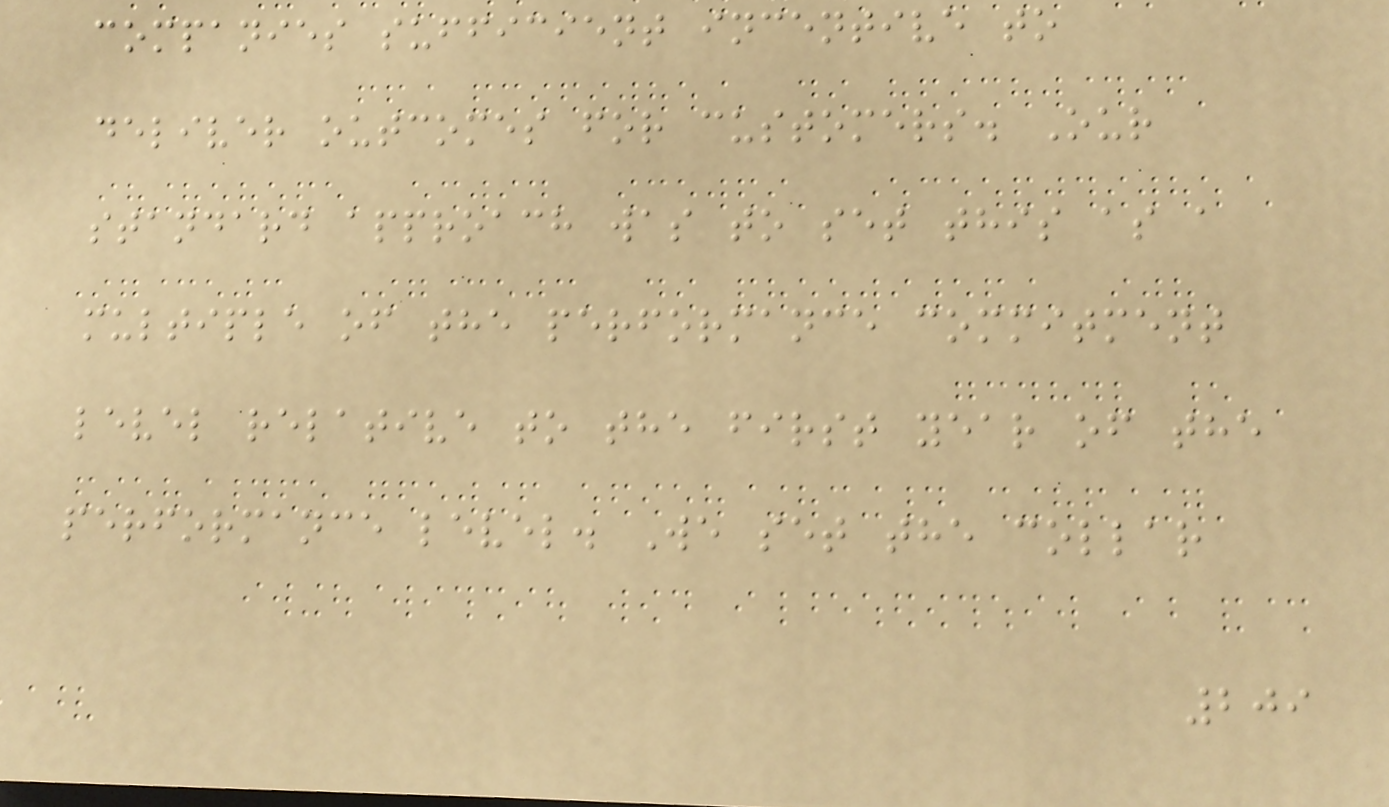companies sufficient incentive to
deliver outcomes for customers. Our
standard approach was to set this as a
multiple of the performance commitment
level relative to the first year of the
performance level. We set the collar
209
